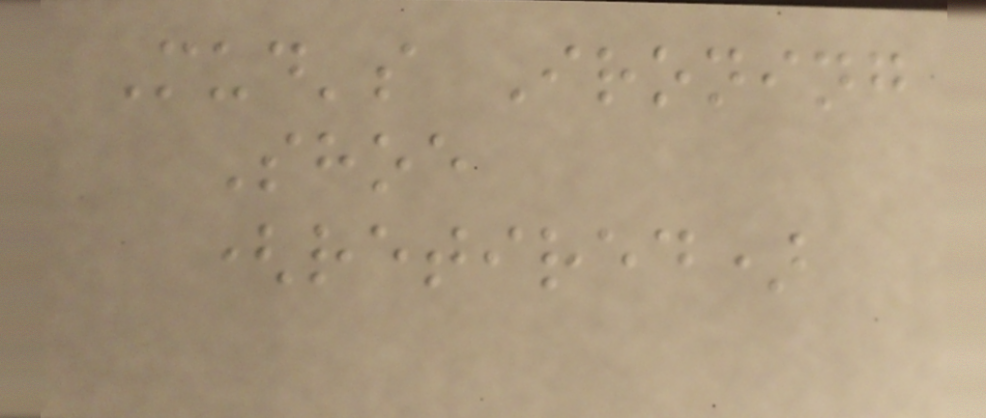Mud's Ironing
Shoe
(retired)
